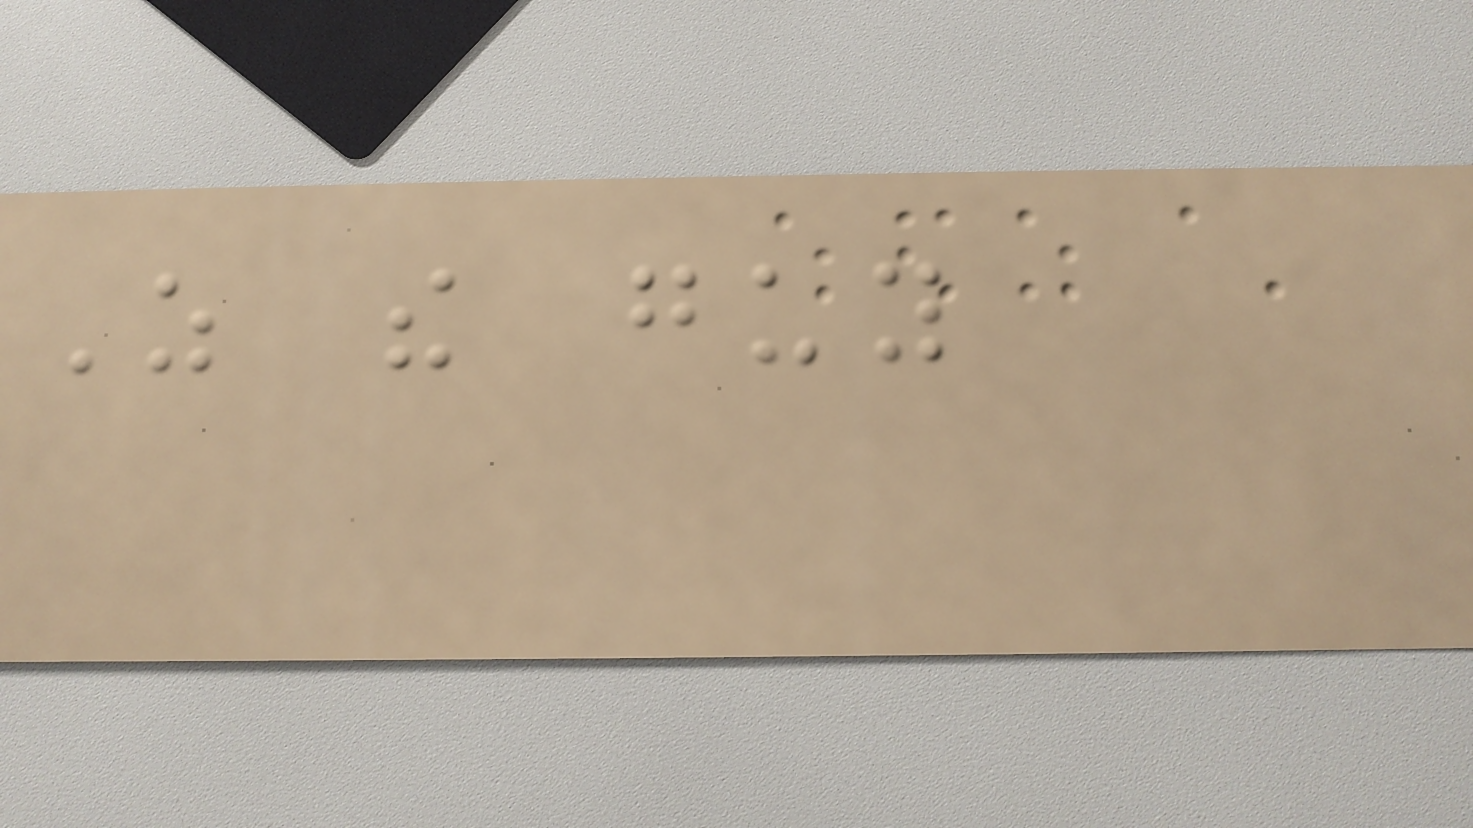As the guy
